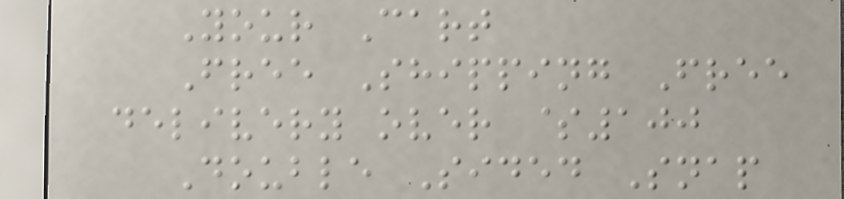Your Cart
Free Shipping Free
delivery over $100
Double Sided Snap
